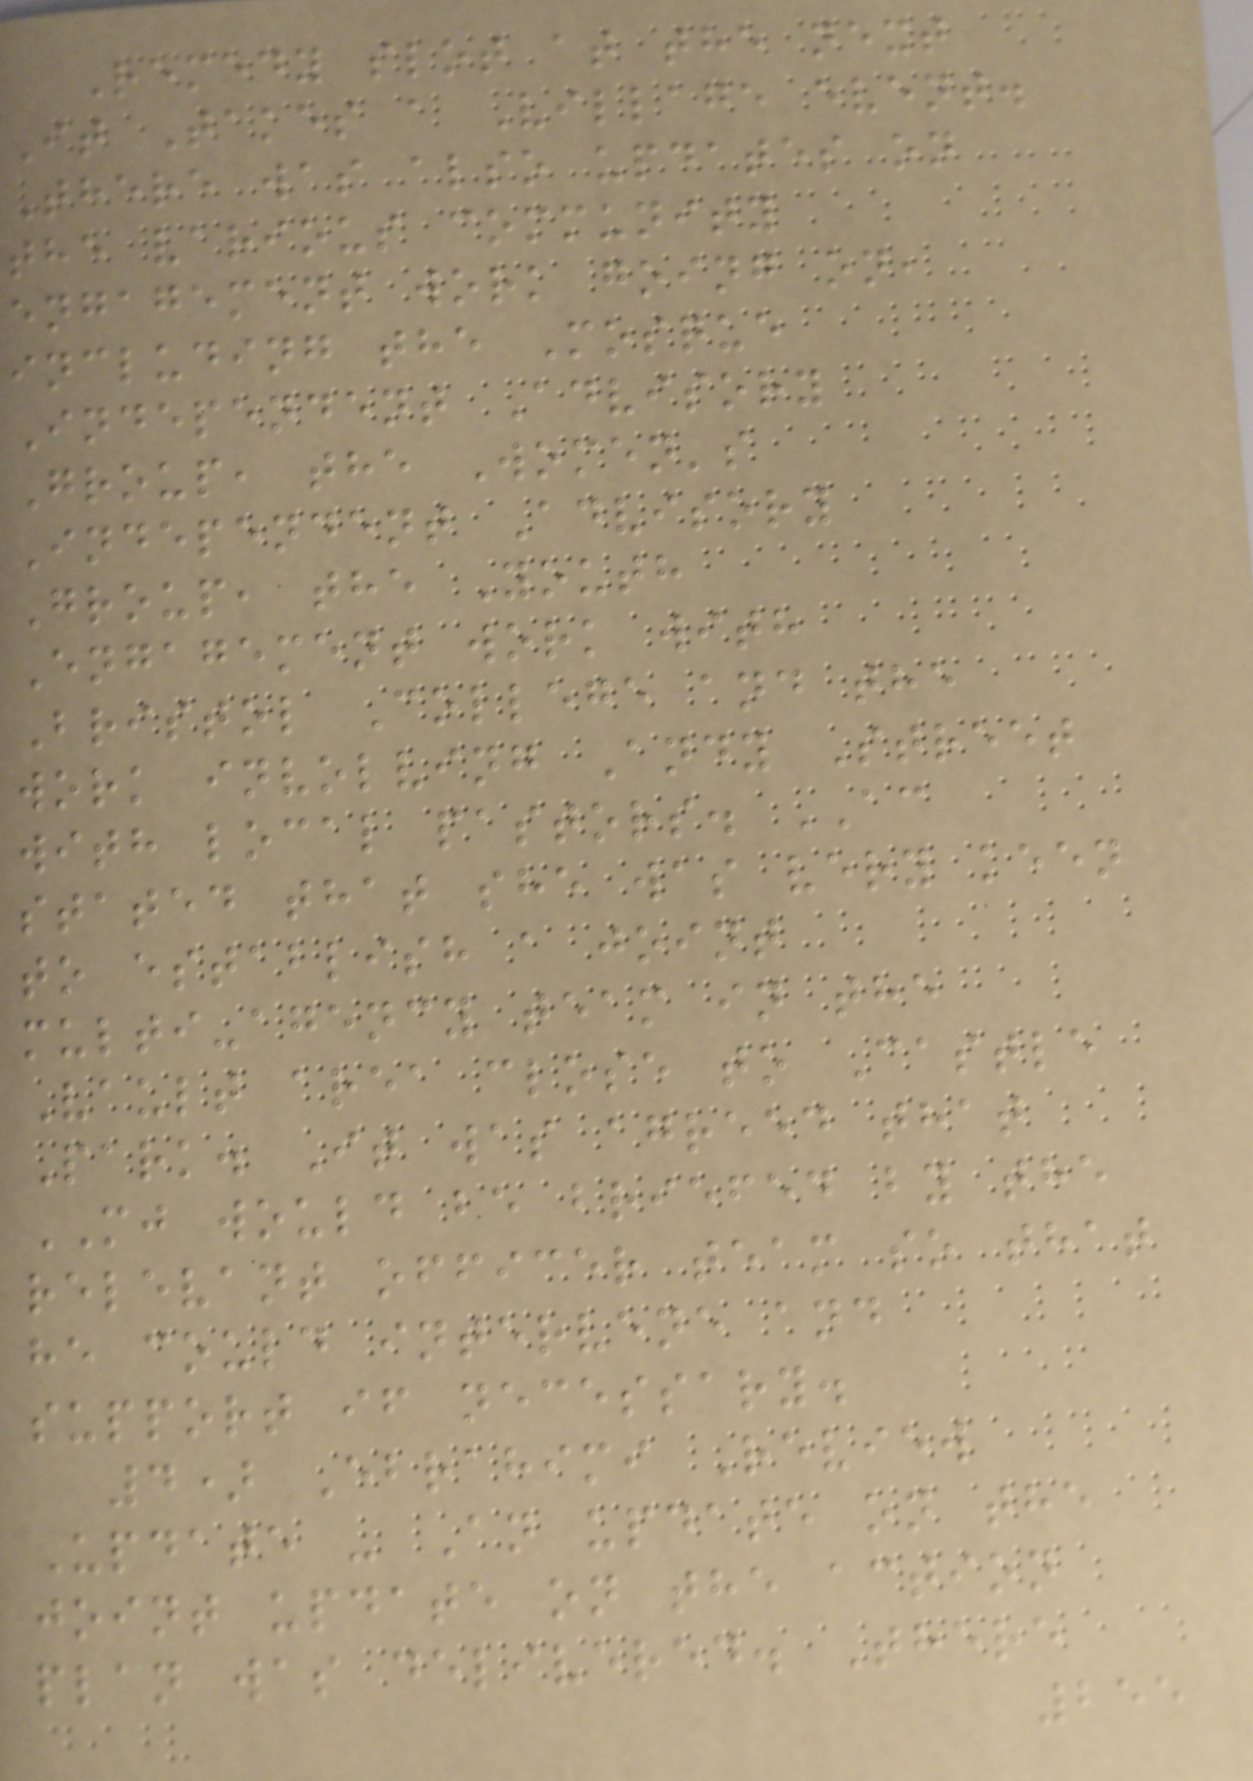Remedy slot at the next
It Takes a Village event.
There was also updates on
the various community
engagement work going on,
including the Mosque
Independent Advisory
Group, the Women's
Independent Advisory
Group, the Youth
Engagement work with
Bristol College and the
work involving Andy Street
with local pastors. AC
stated that she was very keen
to establish a joint
multi-agency team in the
Vault area close to Castle
Park. It was agreed that
MJ would be briefed by the
relevant officer team so that
he could intervene and
support if necessary.
4) Ebrahimi Review
Update - An update on the
joint update on the action
plan was delivered. There
255
